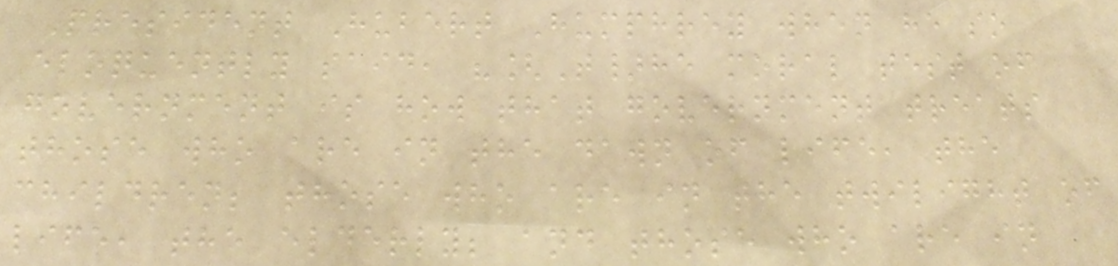President Hubert Humphrey when he so
eloquently said, "[T}he moral test of
government is how that government treats
those who are in the dawn of life, the
children; those who are in the twilight of
life, the elderly; and those who are in
